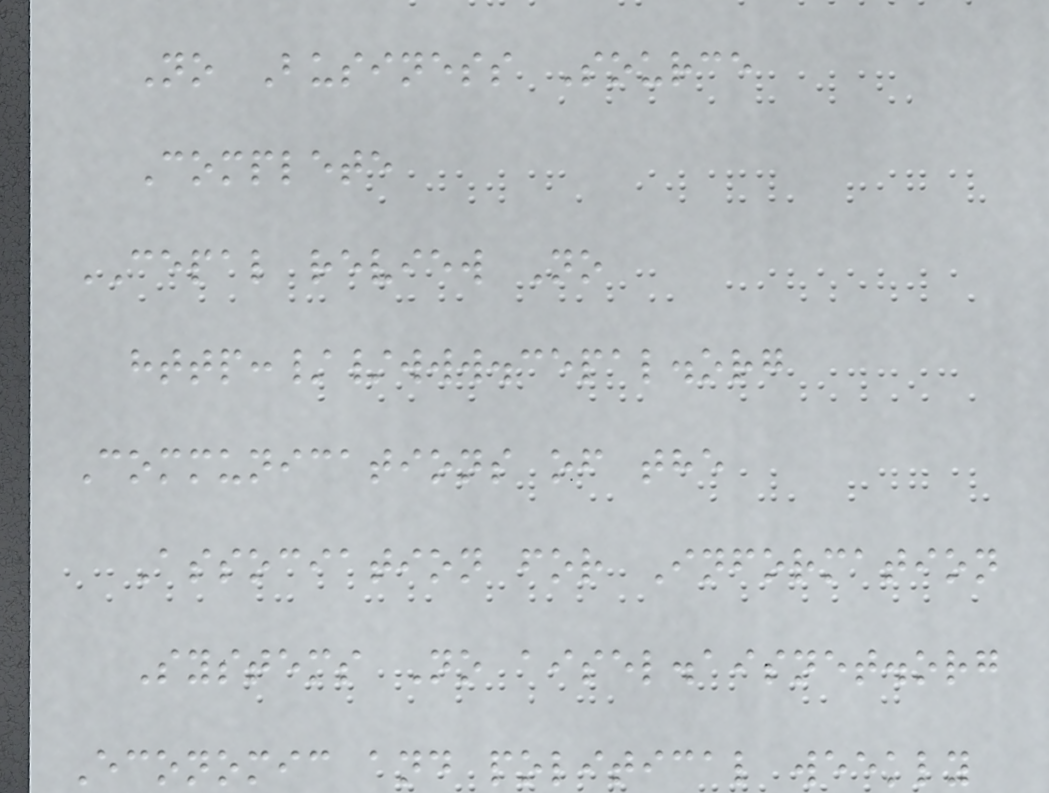No Business Source
Complete
CEPAL review No
http://www.cepal.org
Communications of the
Association for Information
Systems No aisel.aisnet.org
Economic and political weekly
